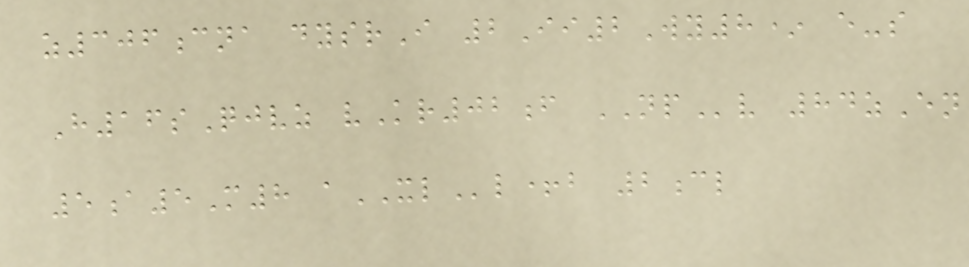z306cna dysrI 2Ii2Wy8* e-s
H16sQjvz vKr02f NPv 84zEn
5a5M8 aXLl+b 2cl
